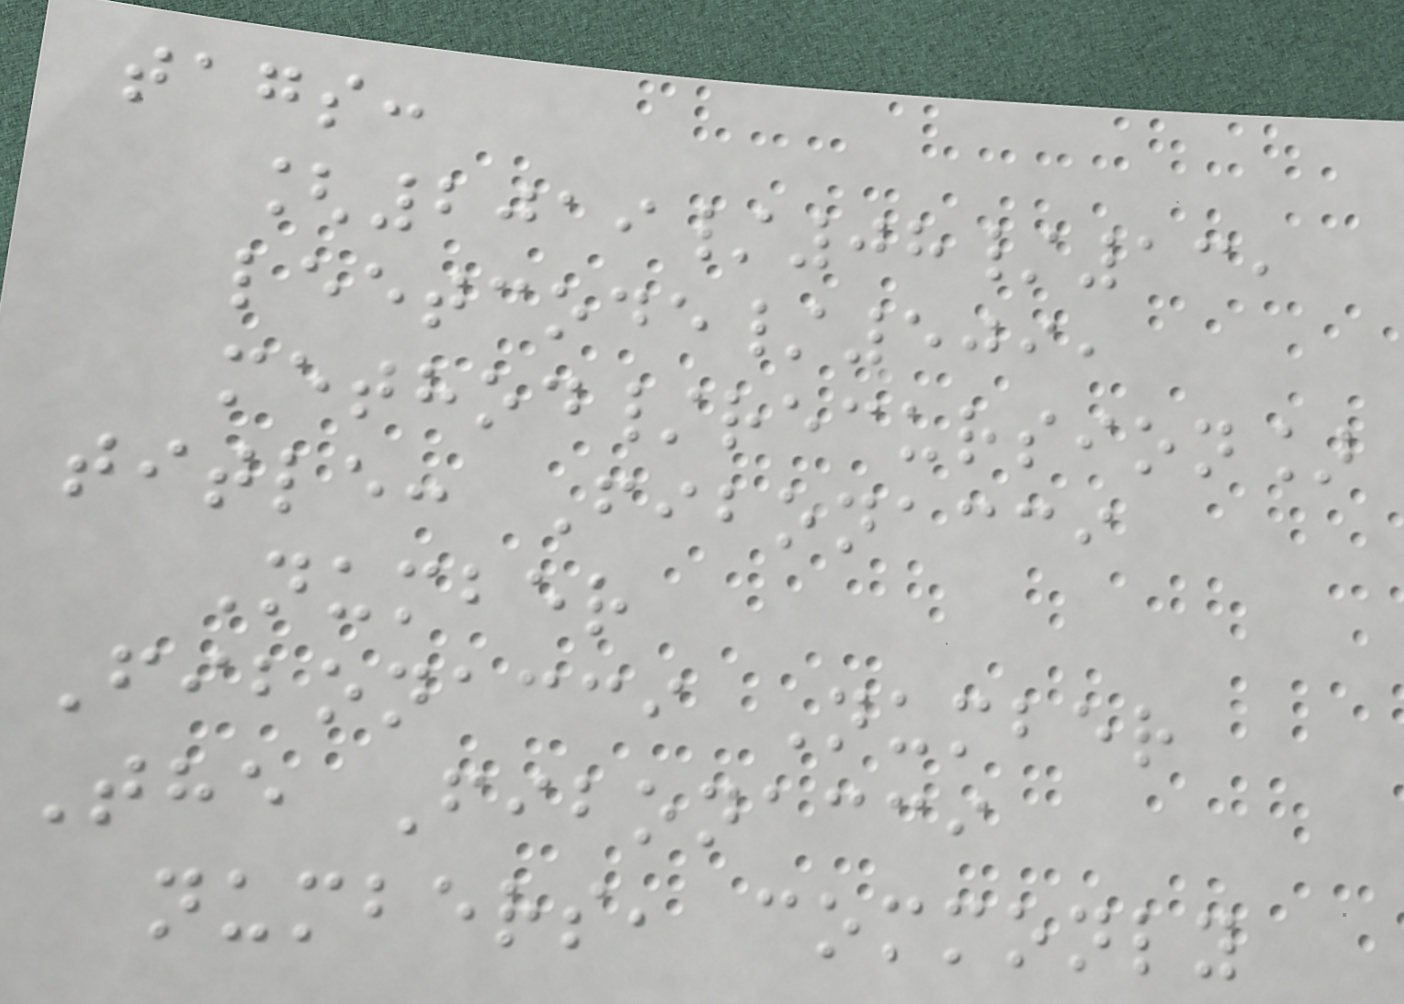tags:
[2019/08/13,
leetcode/509,
method/recursion]
title: Fibonacci
Number
Fibonacci Number
The Fibonacci
numbers, commonly
